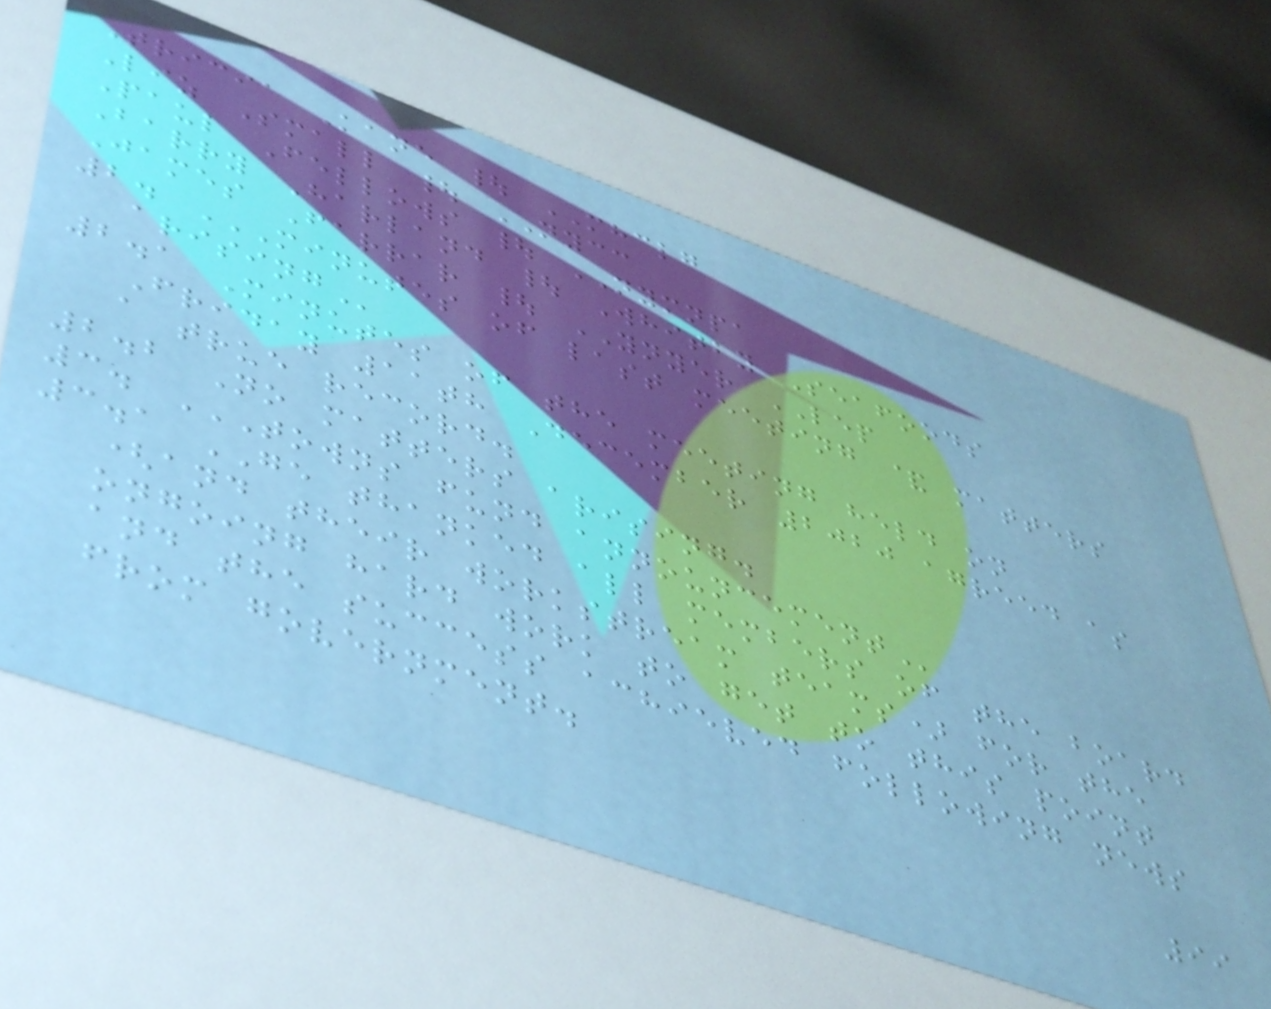Tricia Kane | MHCLG
Liz Small | NYCC
Paul Fellows | NYMNPA
Barry Harland | Whitby Seafoods
James Farrar | YNYER LEP
2. MINUTES OF LAST MEETING & MATTERS
ARISING
2.1 Minutes of the meeting held on
Friday 11th December 2020 agreed as
a true record.
2.2 No matters arising.
3. TOWNS FUND ANNOUNCEMENT
3.1 GE thanked all members of the board
(and their workstream teams) for the
ongoing hard work to get to this point
and the success achieved following news
from government.
99
